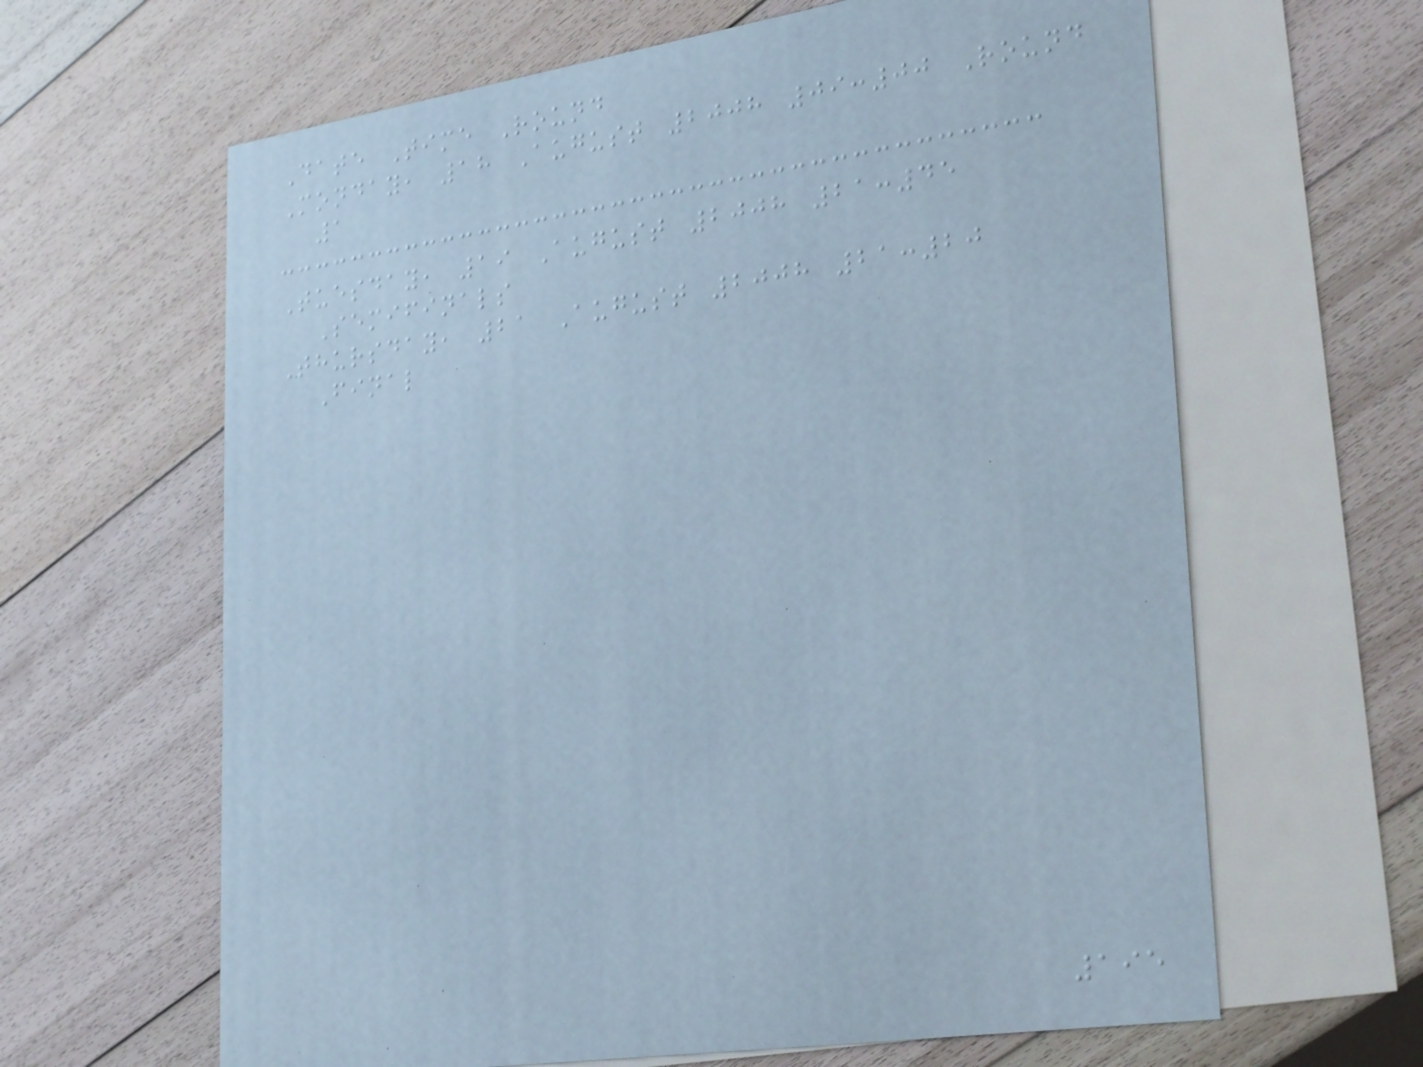Date Time Round
Monday, 18 August 2008 09:00 Round
1
Tuesday, 19 August 2008 21:45
Semifinals
Thursday, 21 August 2008 21:20
Final
195
